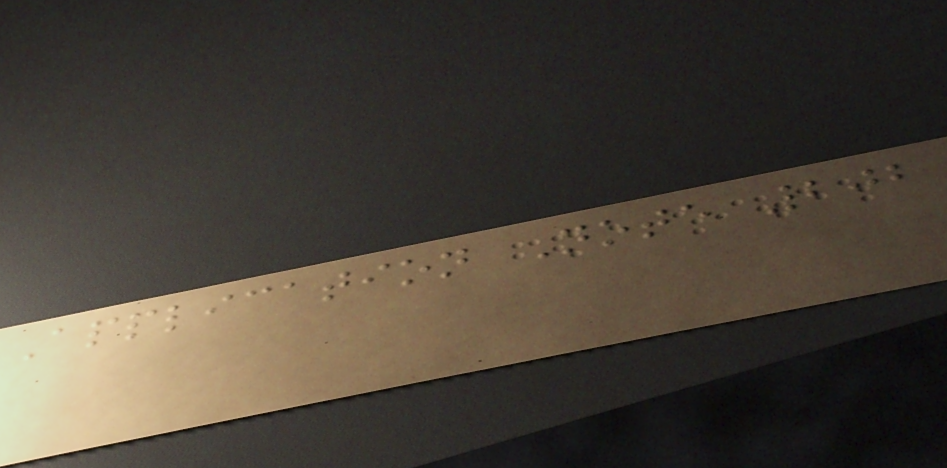Application Note 202
